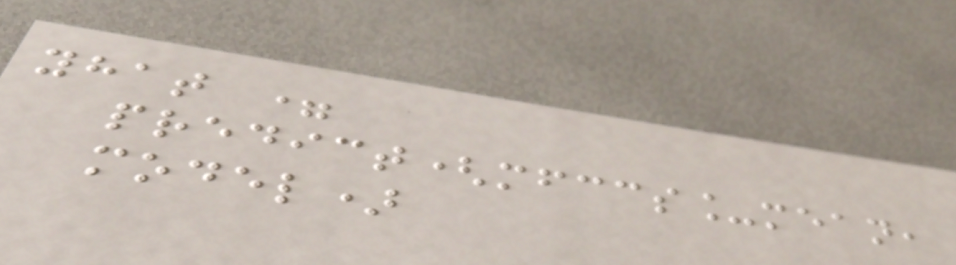yhat =
predict(mfccs_mean,
model)
